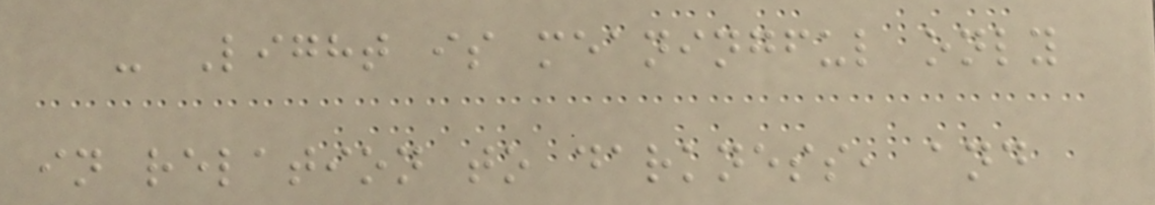- Light is meaningful only
in relation to darkness, and
